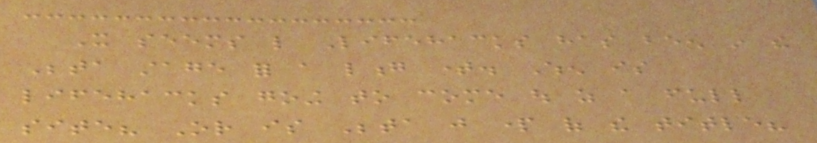It seems like Lifehacks has been in the
Beta stage for a long time. When is
lifehacks going to come out as a full
site? Or is Beta just part of the title?
